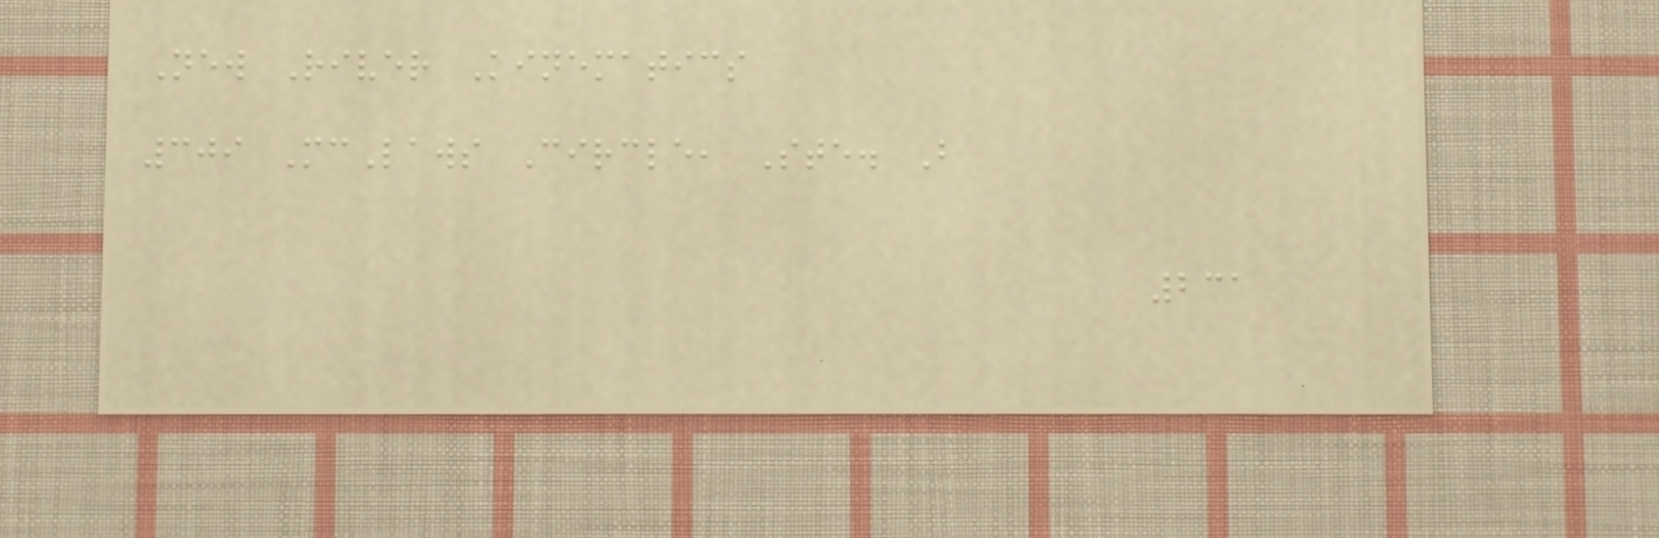New River Kinematics
309 McLaws Circle, Ste. B
231
